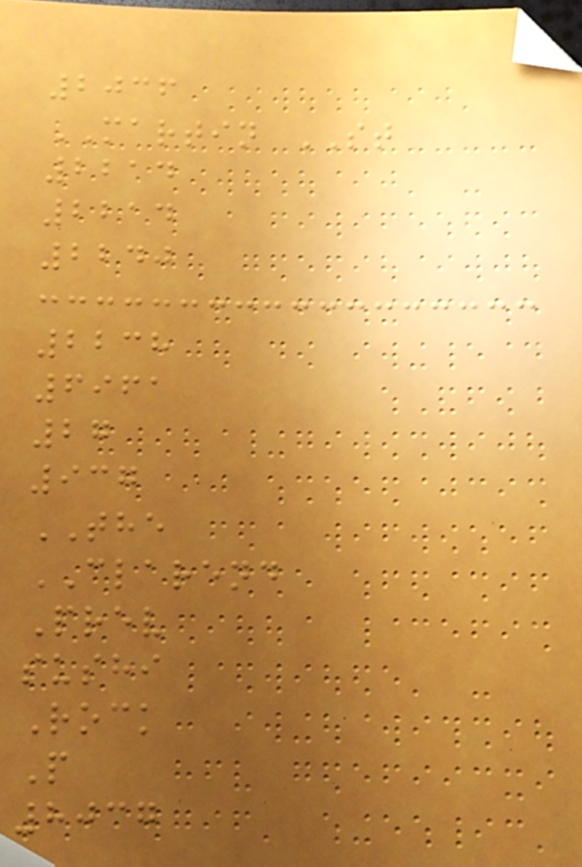2036
MARTIN ST
2214
2214
2240
2238
6961
27
937
THE
CLAREND
Prev
sushi
Rock
P
8037
